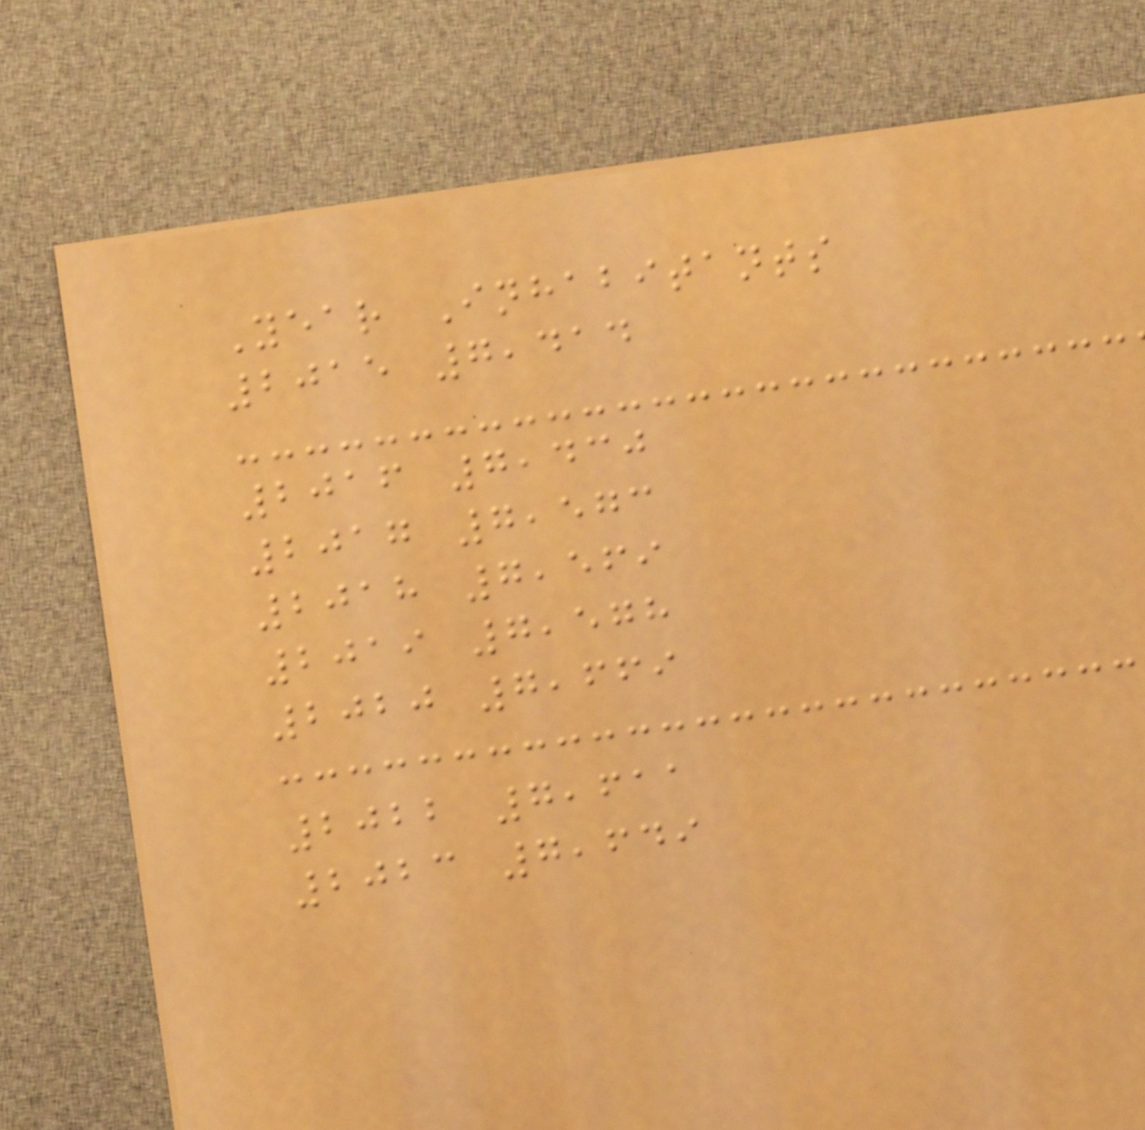Year Inhabitants
2015 7,414
2016 7,430
2017 7,573
2018 7,569
2019 7,578
2020 7,669
2022 7,611
2023 7,649
